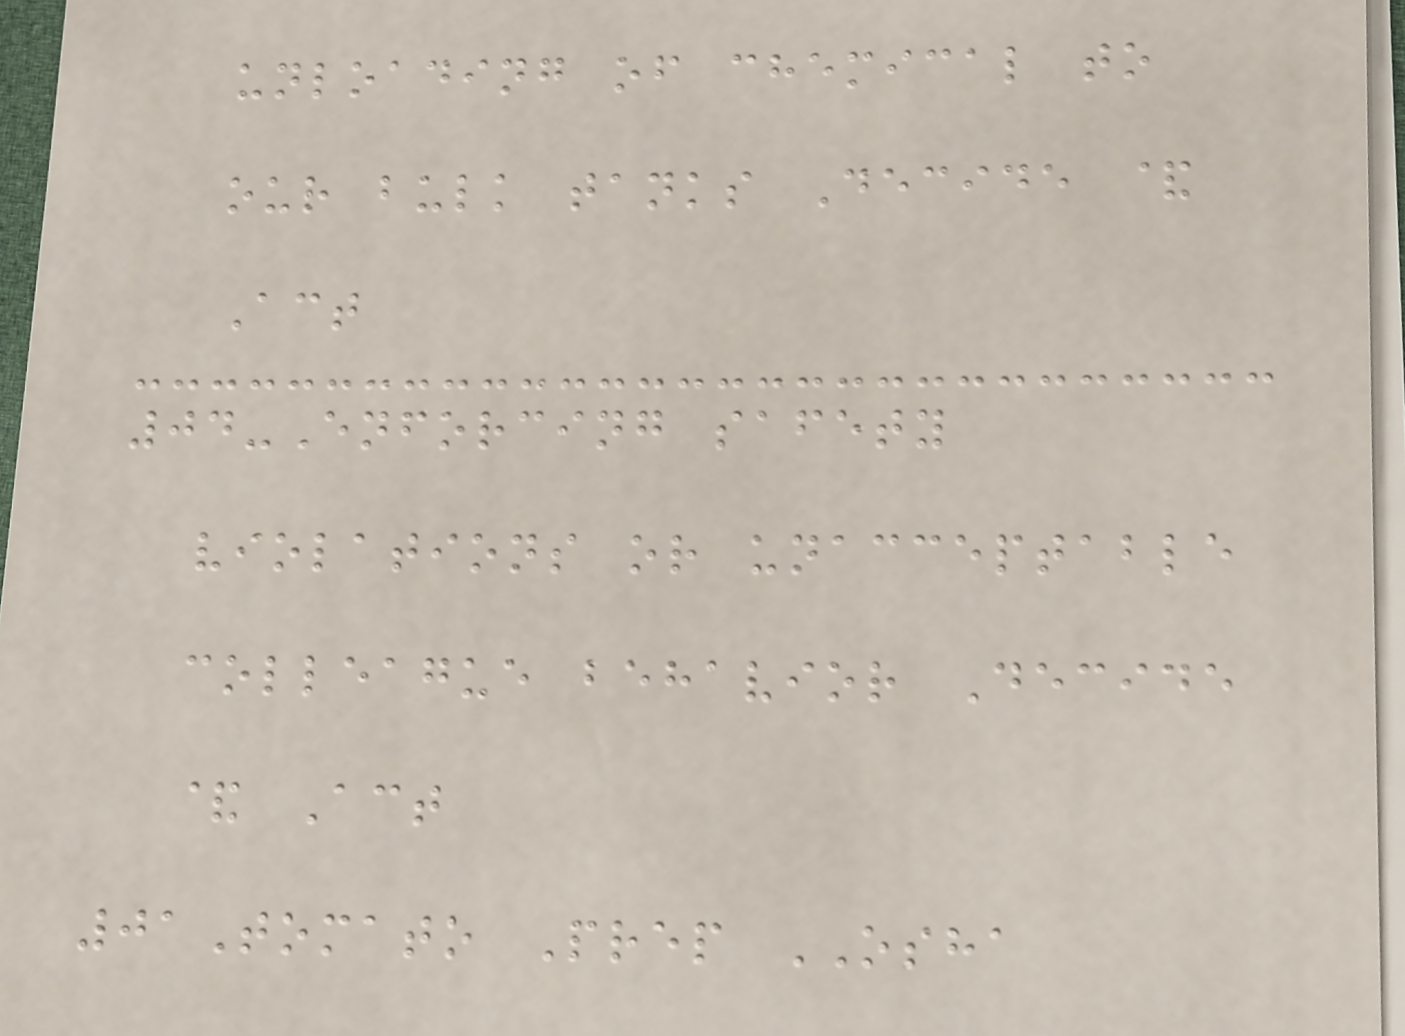unloading of chemical to
our bulk tanks Decide &
Act
04-Enforcing safety
violations or unacceptable
colleague behavior Decide
& Act
01Tomato Prep OSHA
